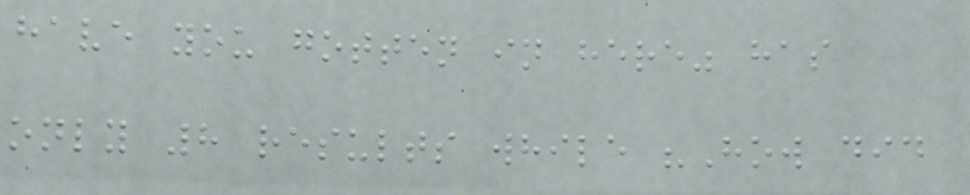have you gotten in here" has
only 8 results while "How did
